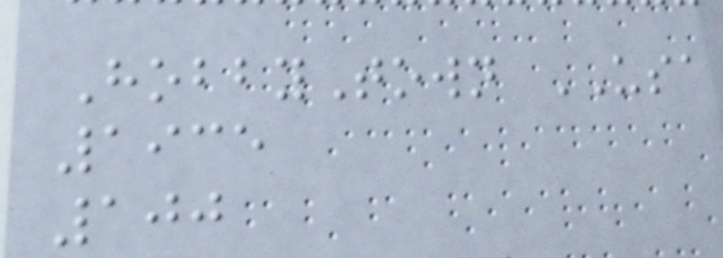HobbyTown USA
1935
100
